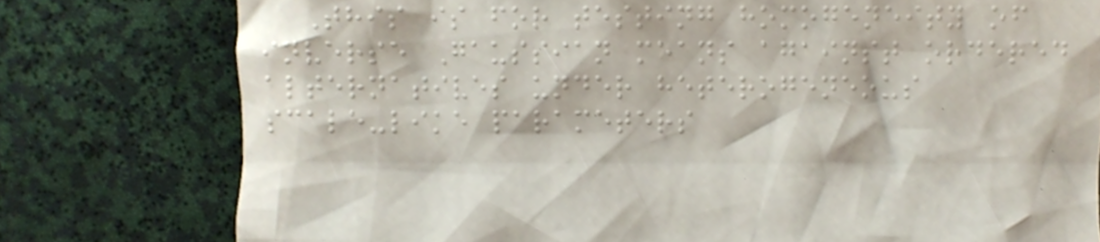This is for testing homogeneity of
inverse Gaussian means against ordered
alternatives under heterogeneous
scale-like parameters
